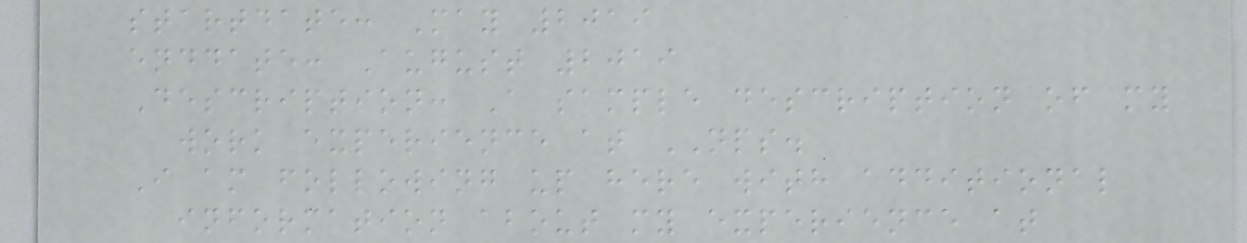startdate: May 2019
enddate: August 2019
Description: A sample description of my
work experience at NPS.
I am following up here with additional
information about my experience at
